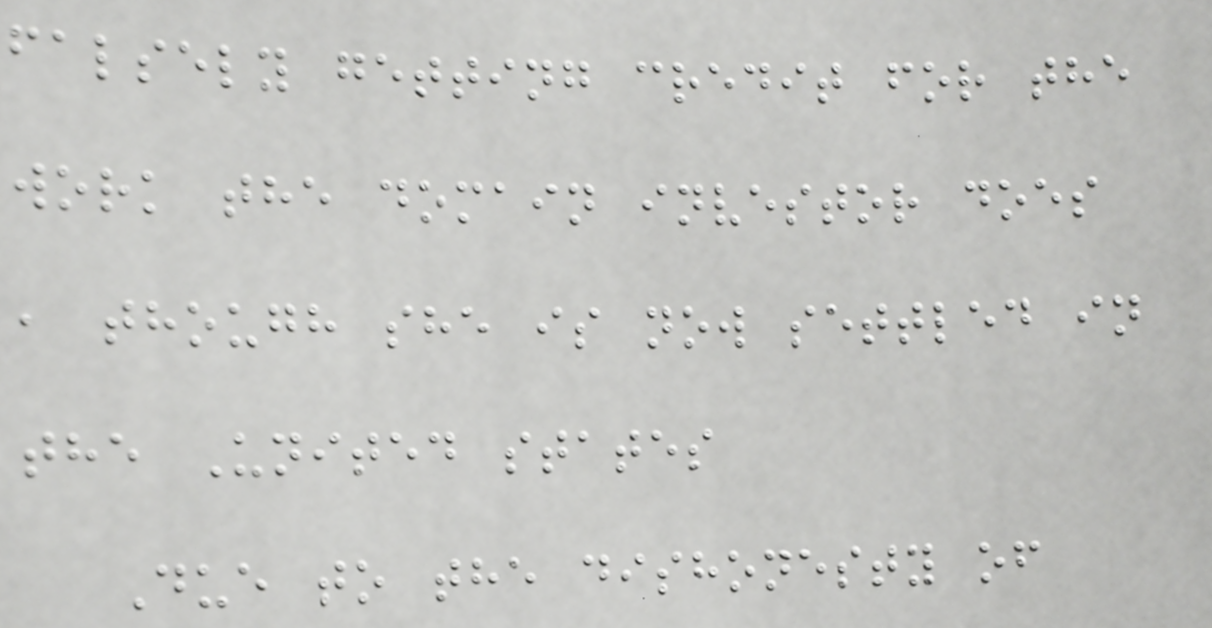falsely getting credit for the
work the domain investor does
, though she is now settled in
the United states
Due to the dishonesty of
